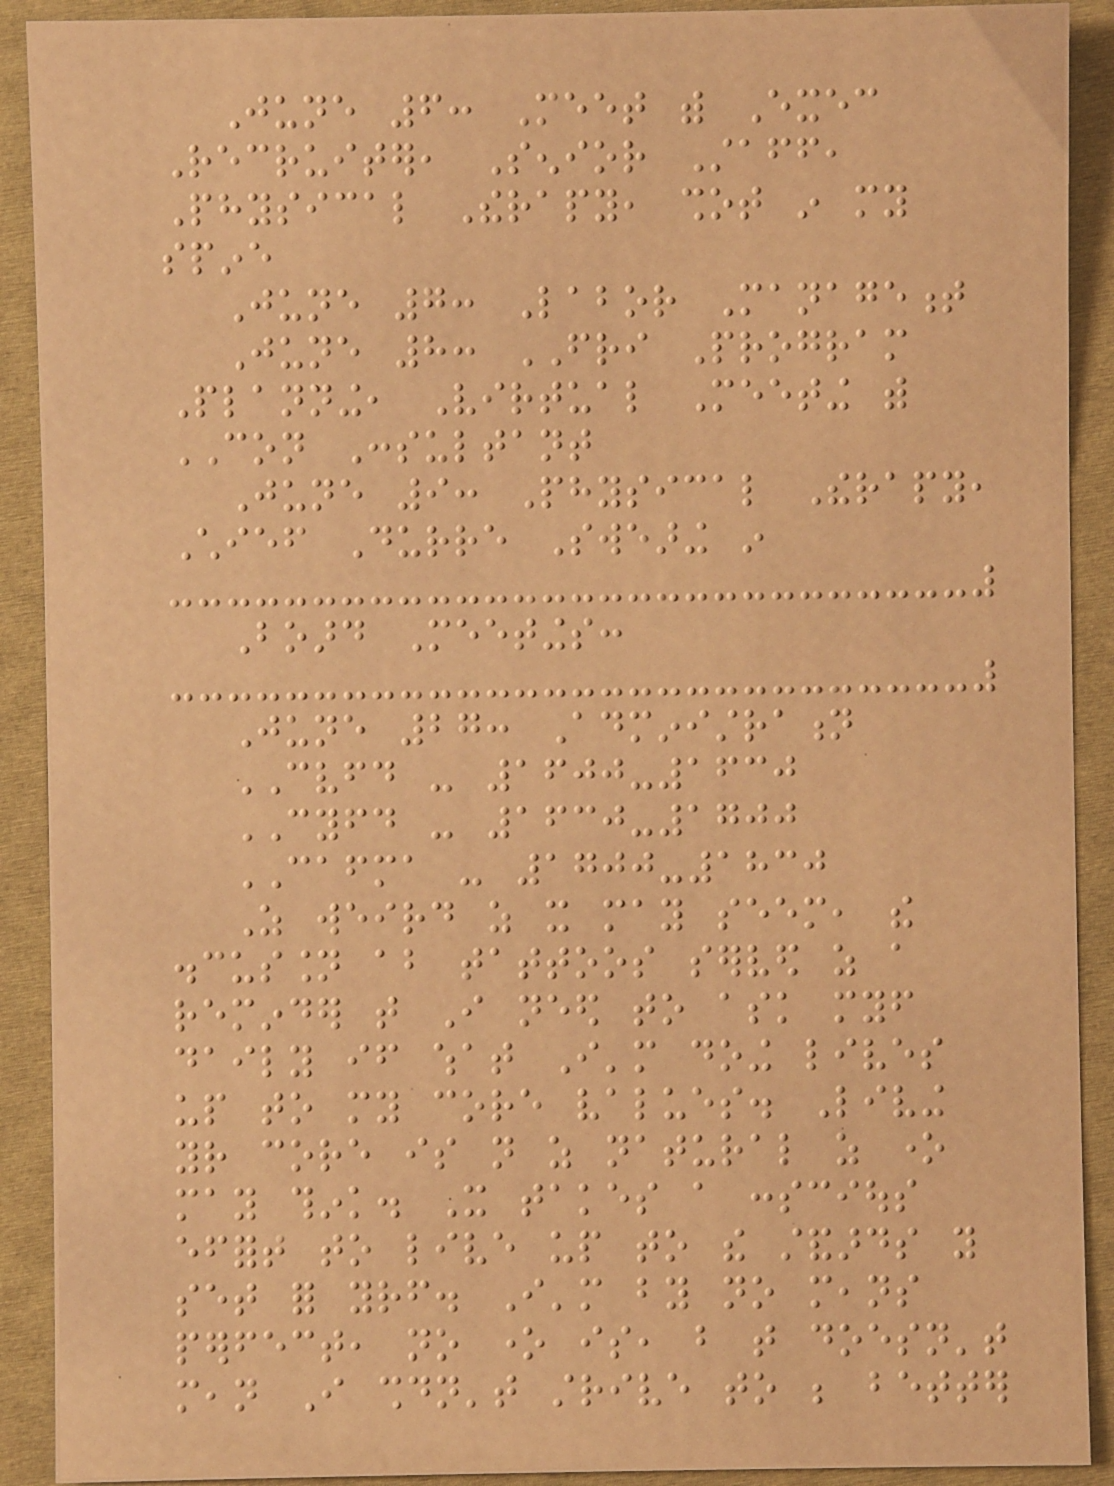June 6: Meet with Exec
Recruiter, Senior Staff,
Physical Therapy, shot in my
spine
June 7: Labor Management
June 8: FRI Program
Planning, Virtual Meeting with
CON Consultant
June 9: Physical Therapy,
Chief Durre Swearing in
Board Meetings:
June 27: Administration
CVFD - 1600-1630
CYFD - 1630-1700
CAFMA - 1700-1830
As weird as it may seem, the
discussion about tattoos served as a
reminder that I need to ask myself
daily if what I'm doing lives
up to my core values. Living
your core is not as natural as one
may think. It takes a conscious
effort to live up to the standards you
set for yourself. I'm by no means
perfect, no one is, but that doesn't
mean I shouldn't strive to be better
